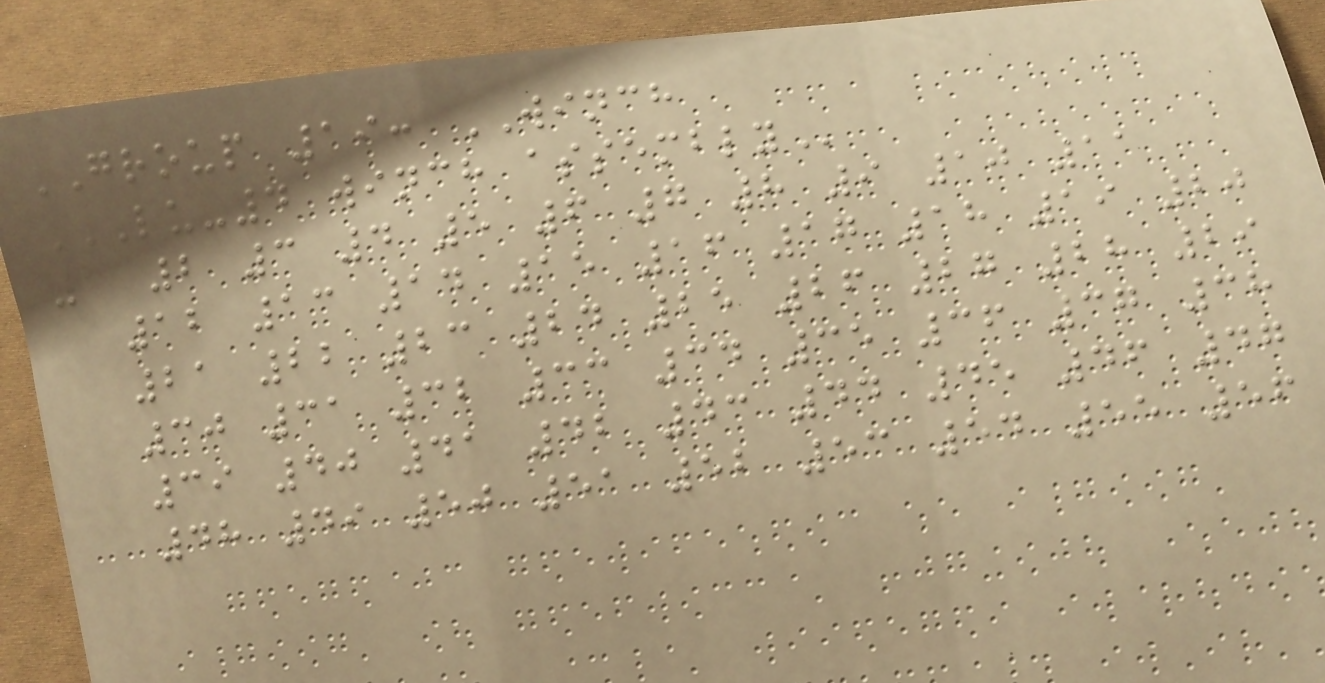GROUP 19: WINCH
LU-4 WINCH ASSEMBLY
1 2 3 4 5 6 7 8 9 10 11
12 13 14 15 16 17 18 19 20
21 22 23 24 25 26 27 28 29
30 31 32 33 34 35 36 37 38
39 40 41 42 43 44 45 46 47
48 49 50 51 52 53 54 55 56
